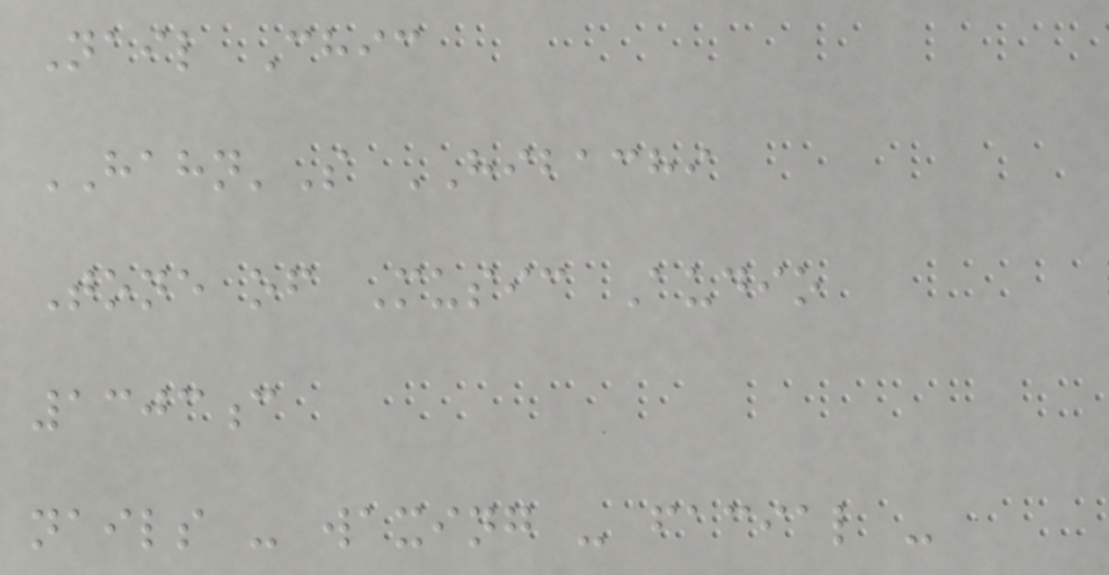Nail Chic
HAHN'S HIBACHI
Tone of Music Audio
1303c
nails - waxing - facial -
